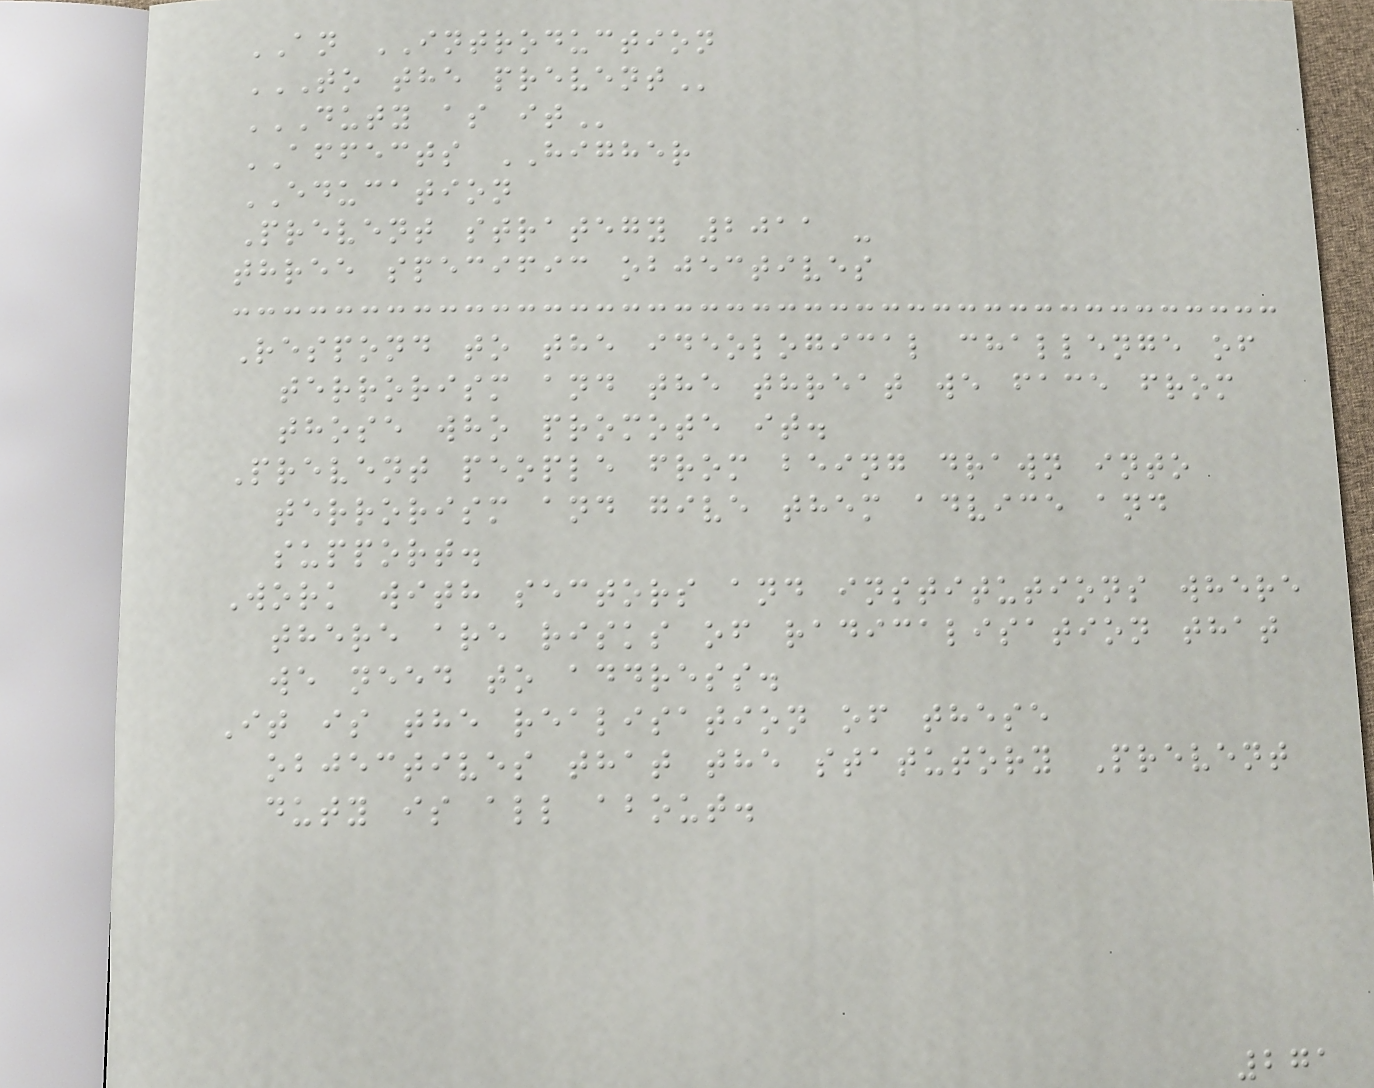AN INTRODUCTION
TO THE PREVENT
DUTY AS IT
AFFECTS HIGHER
EDUCATION
Prevent strategy 2011 -
three specific objectives
Respond to the ideological challenge of
terrorism and the threat we face from
those who promote it.
Prevent people from being drawn into
terrorism and give them advice and
support.
Work with sectors and institutions where
there are risks of radicalisation that
we need to address.
It is the realisation of these
objectives that the statutory Prevent
duty is all about.
271
